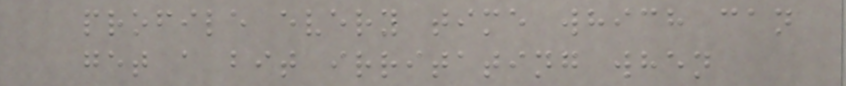profile every time which can
get a bit irritating when
